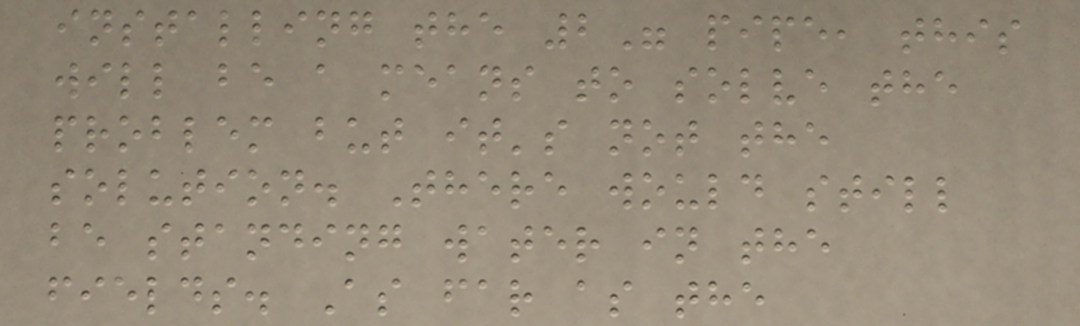installing the 2" pipe, this
will be a means to solve the
problem but it's not the
solution. There would still
be standing water in the
fields. As far as the
